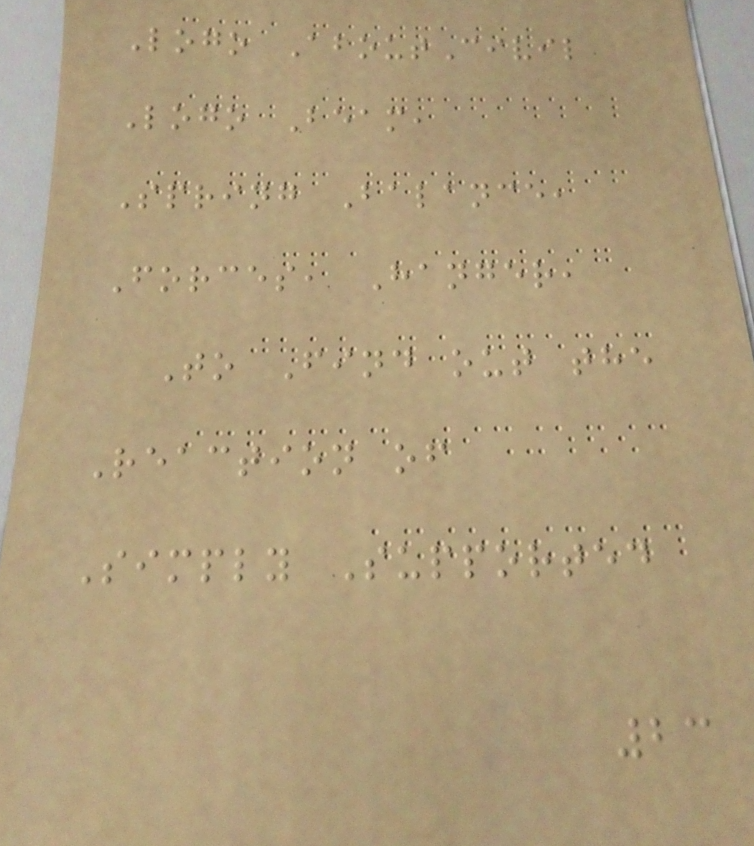Logo AboutCivil
Logo Beam,
Spring Balance,
Forces, Hanger,
To Find out the
Reaction of
Simply Supported
23
